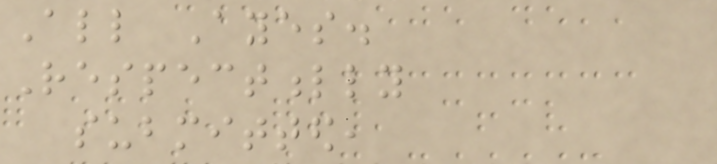All Ayes.
Respectfully
submitted,
